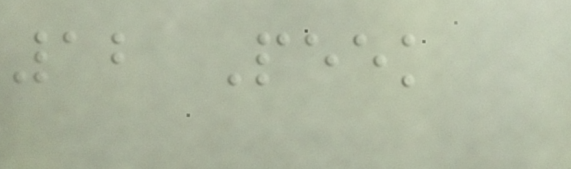12 Peek
